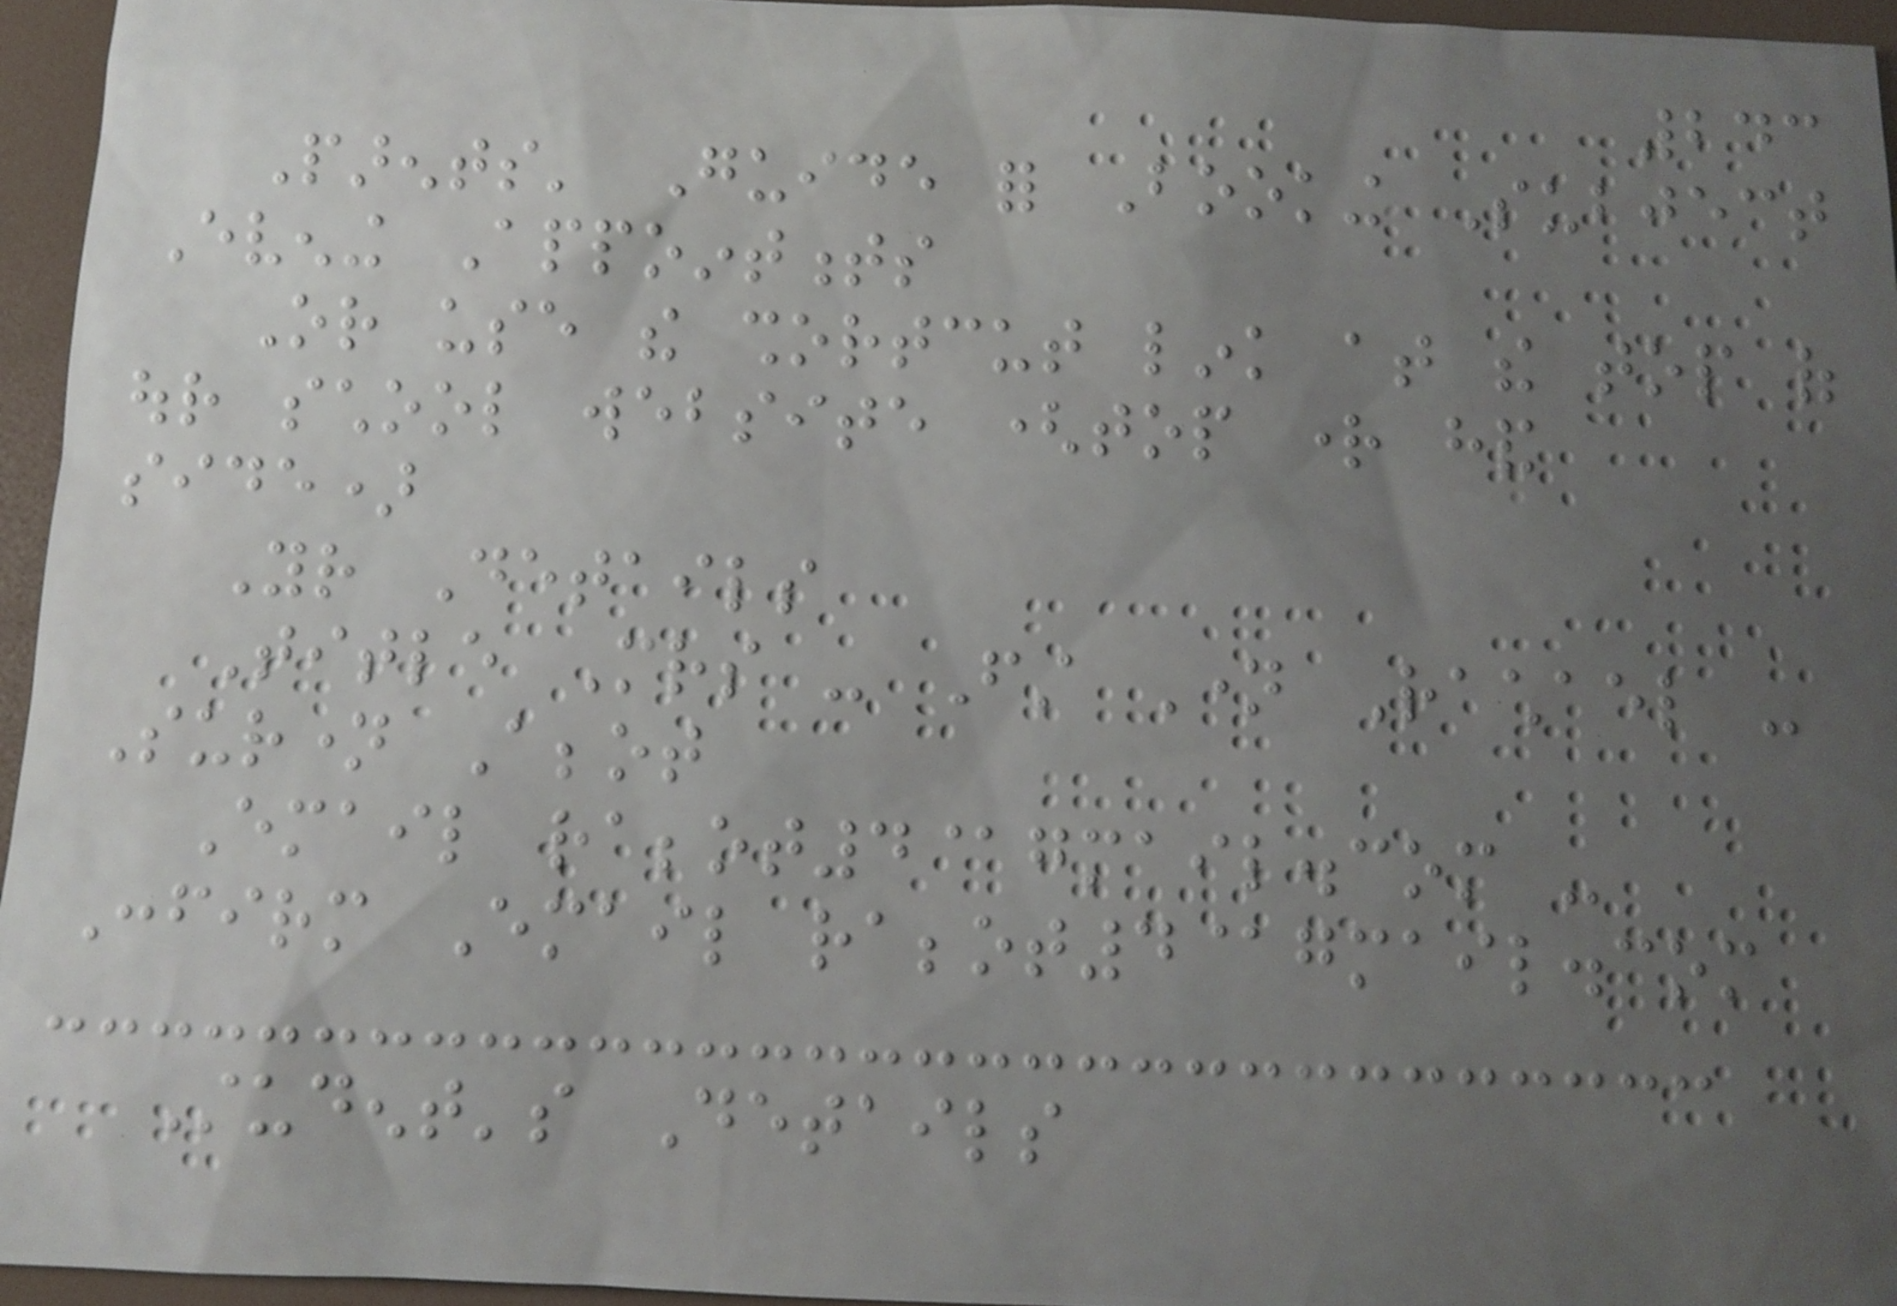243
Parents' Guide for Booking Subject
Evening Appointments
Or use the shortcut link at the top of
our school website (top right hand
side)
Your Details
Title Mrs - First Name Rachael -
Surname Abbot
Email rabbot4@gmail.com -
Confirm Email rabbot4@gmail.com
Student's Details
